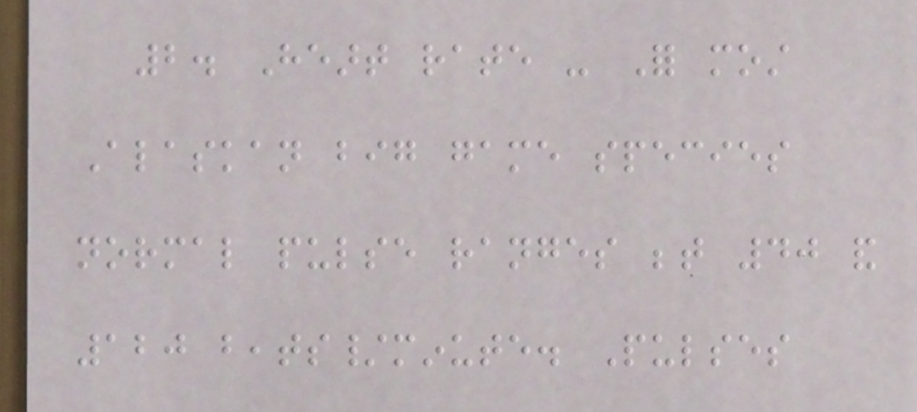2. Heart rate - For most
Alaskan big game species
normal pulse ranges between 40 and
120 beats/minute. Pulses
